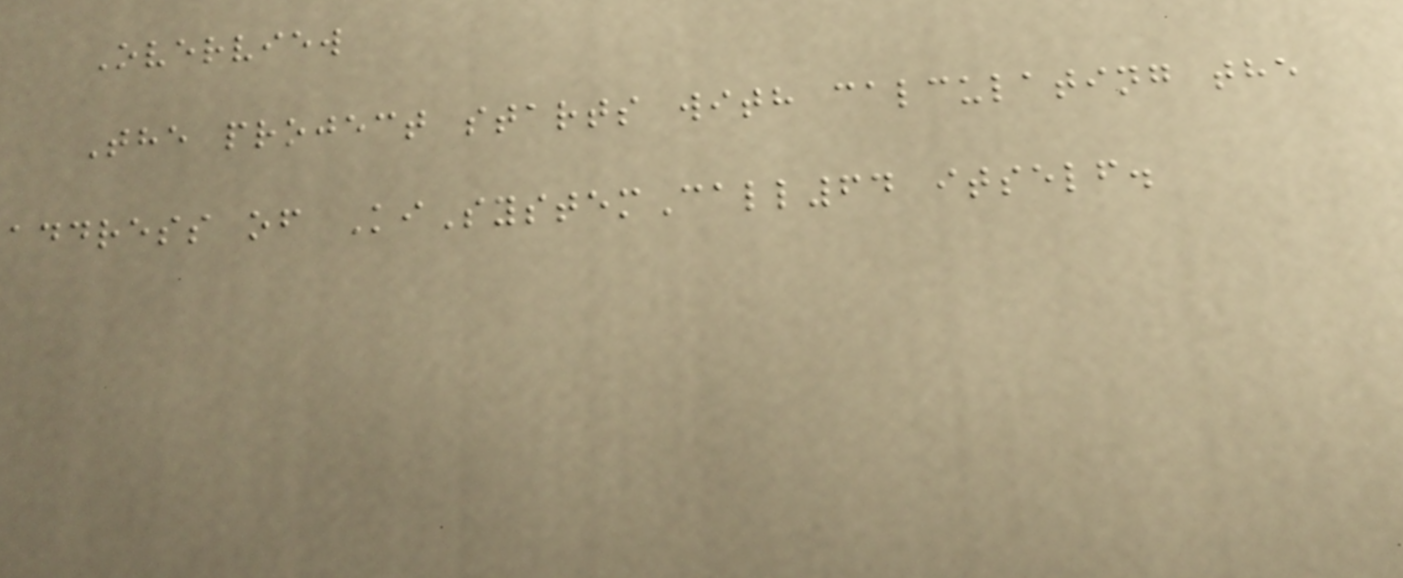Overview
The project starts with calculating the
address of KiSystemCall64 itself.
